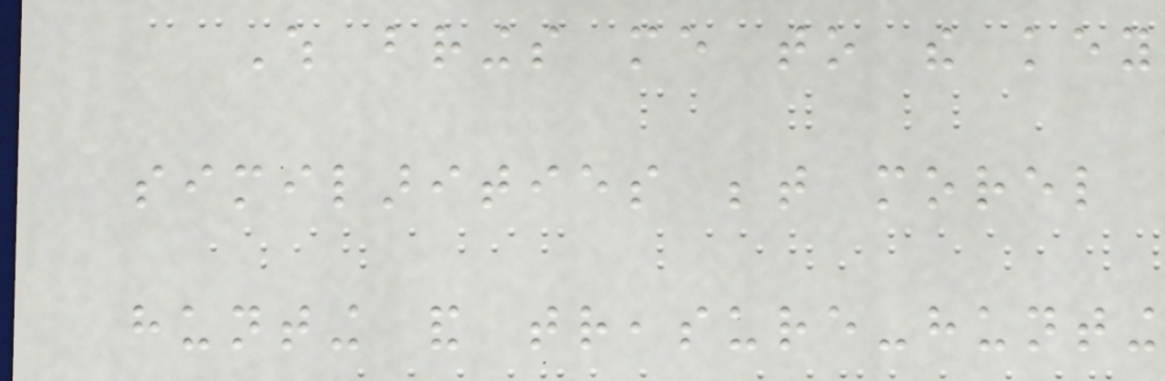Which brings me to the key
similarities between morel
hunting and treasure-hunting
